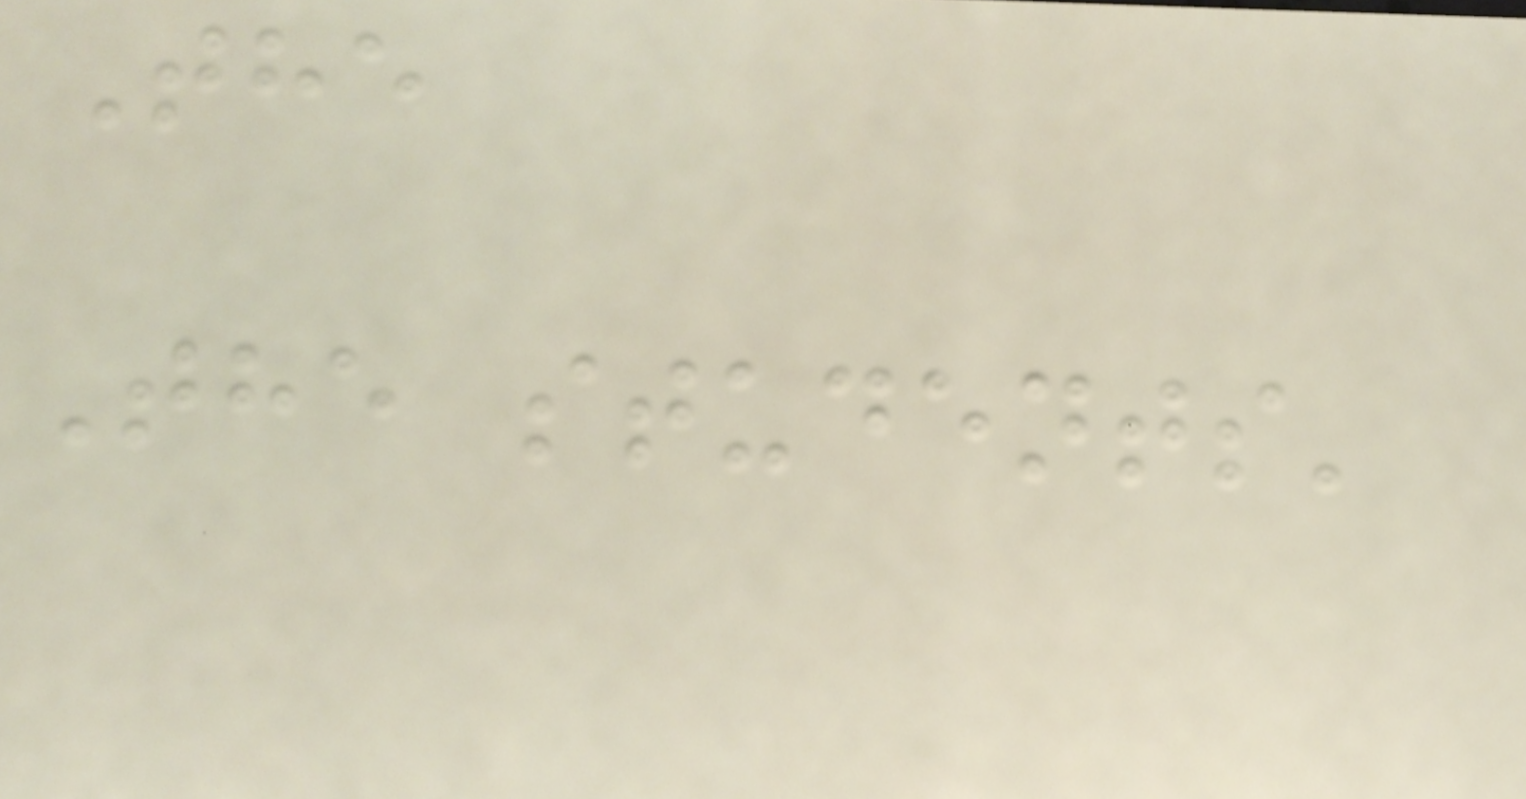The
The students'
